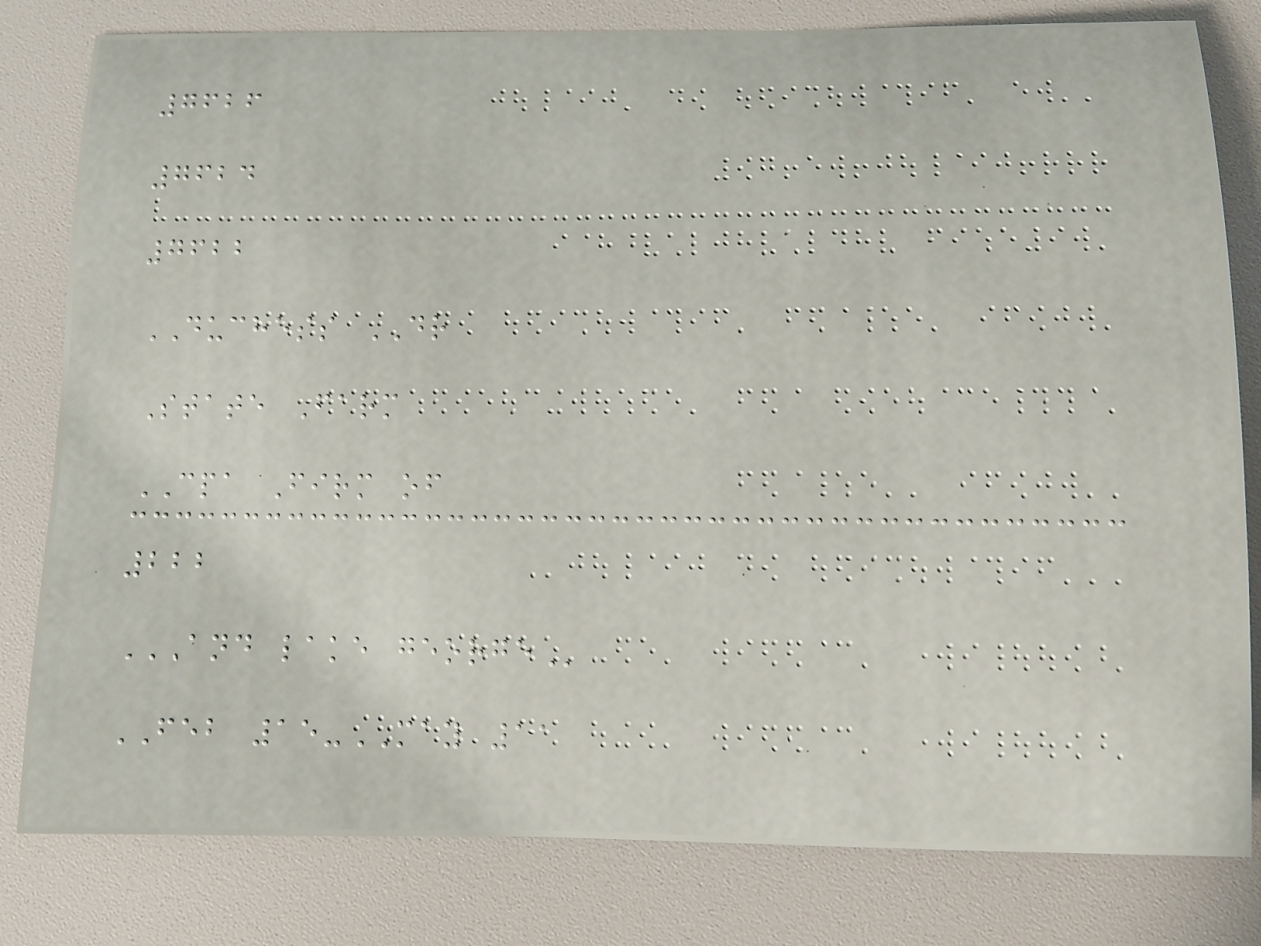7626
7624
7622
DUCHESS DR
State Farm
CPA Firm of
222
AND LAKE GEORGE
FEB 15-MAY 11
